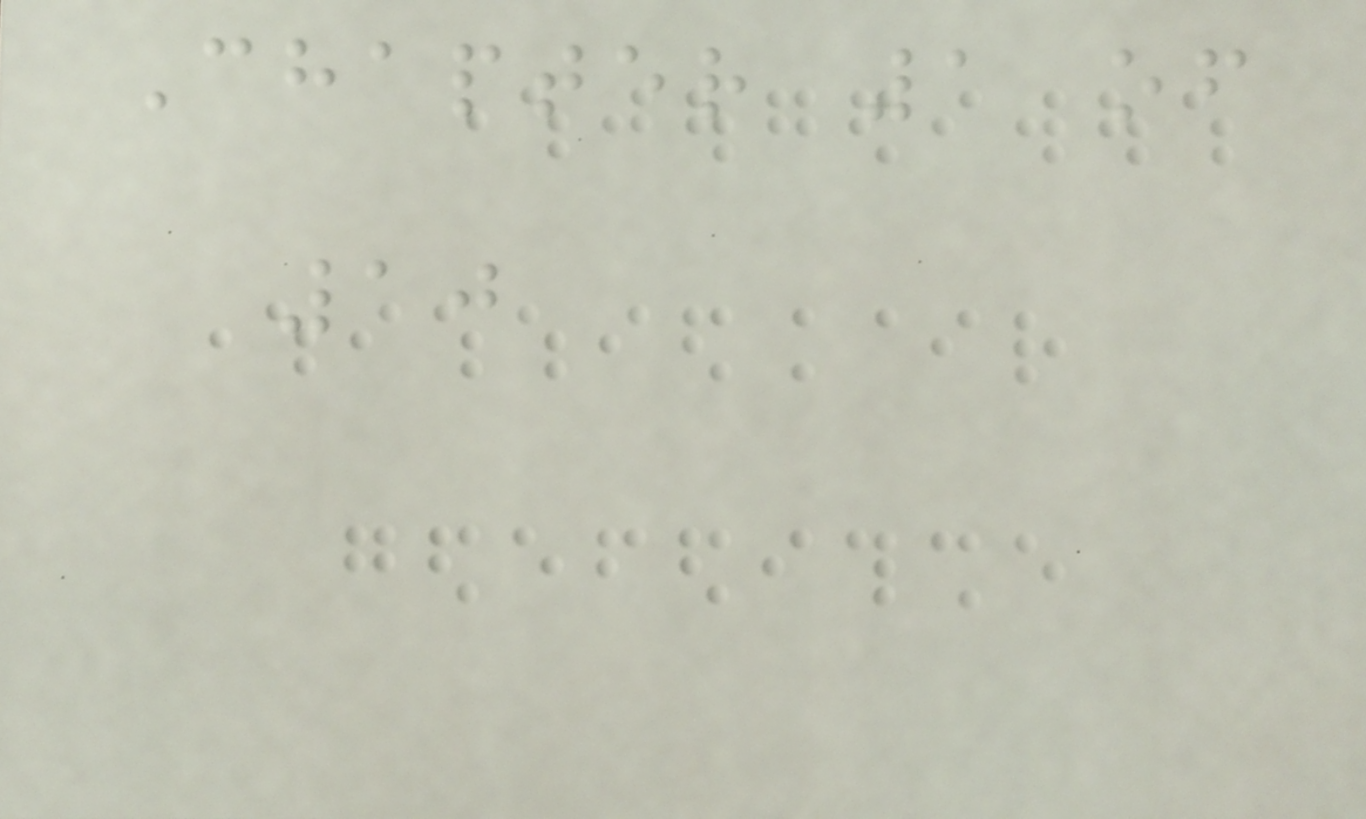Chapter 1 of
10
